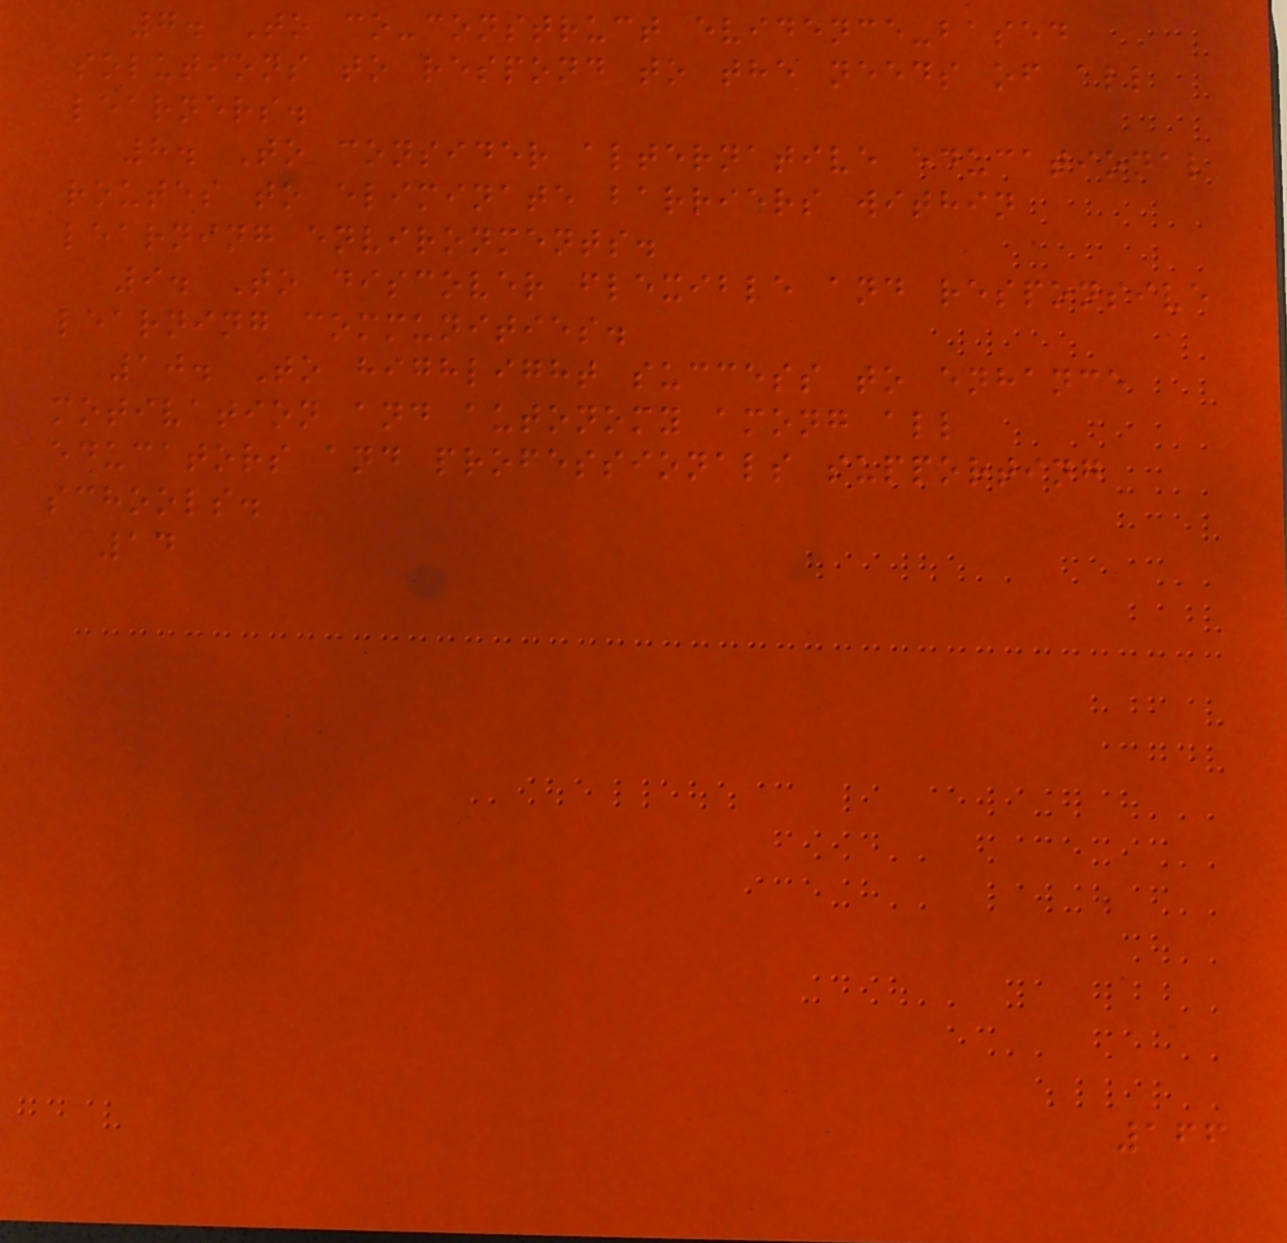7. To co-construct evidence-based
solutions to respond to the needs of all
learners.
8. To consider alternative educational
routes to eliminate barriers within
learning environments.
9. To discover flexible and responsive
learning communities.
10. To highlight success to enhance
motivation and autonomy among all
educators and professionals supporting
schools.
14
166
